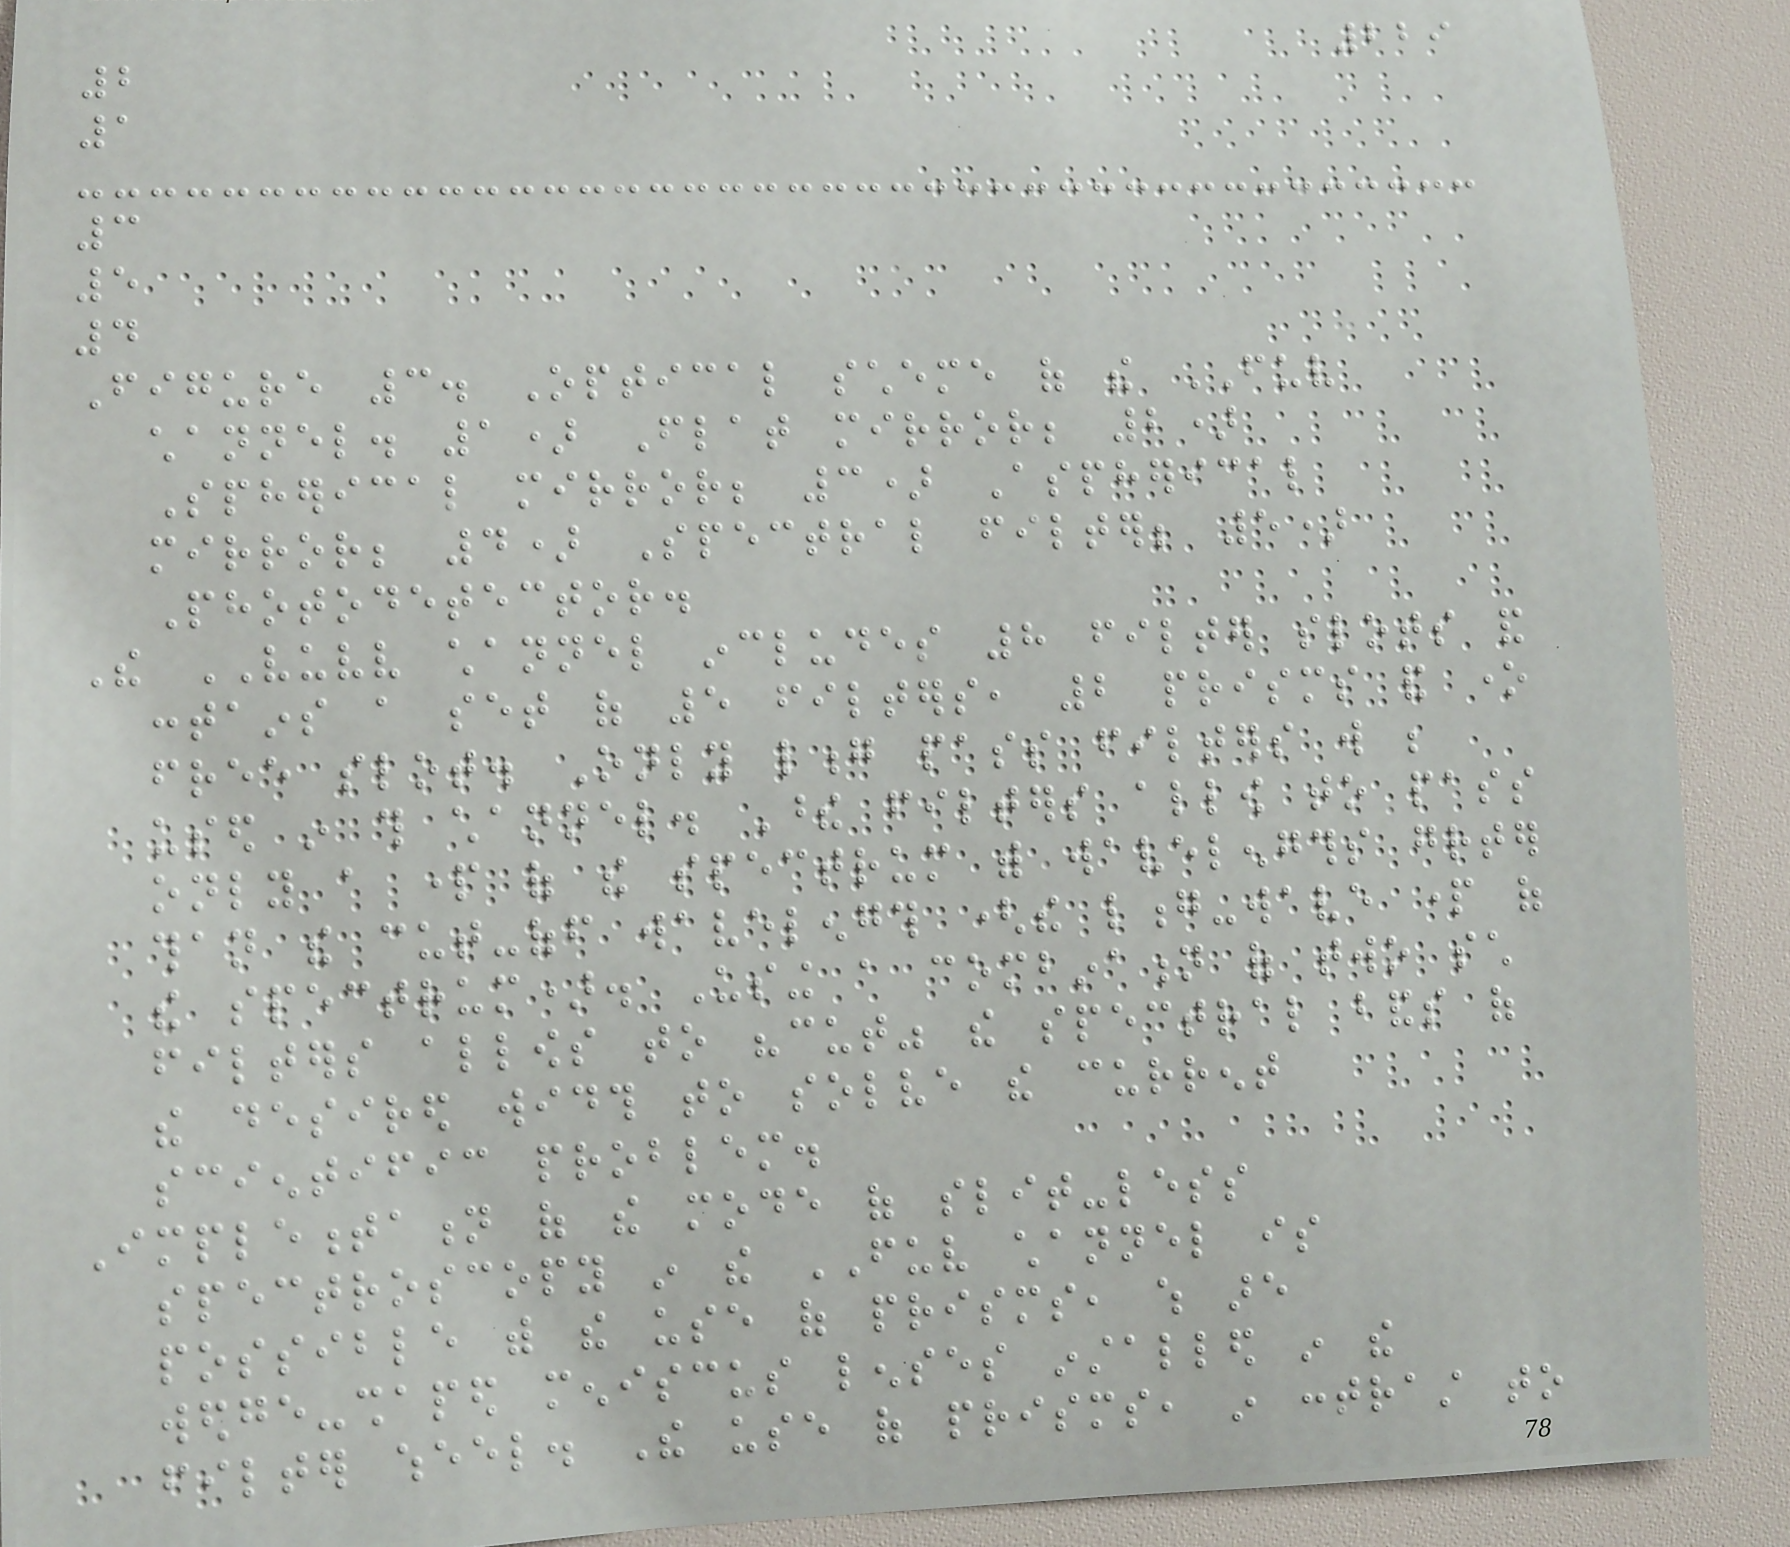229
2
1
3
5
4
Figure 3. Optical scheme of the FUV
channel. 1) Flat mirror; 2)
Spherical mirror; 3) Aspherical
mirror; 4) Spectral filter; 5)
Photodetector.
The VUVV channel includes 8 filter slots and
contains a set of 5 filters, 2 prisms and one
free slot. Only long pass filters will be
used in this channel. These filters allow to pass
only a part of the spectrum with wavelengths greater
than the cut-off wavelength (the long-wave part of
the spectrum). Using a combination of two such
filters allows to "cut" the spectral bands of
the desired width to solve the current
scientific problem.
Implementation of the mode of slit-less
spectroscopy in the FUV channel is
possible with the use of prisms, which are
wedge-shaped meniscus lenses installed in the
filter wheel. The use of prisms, in contrast to
